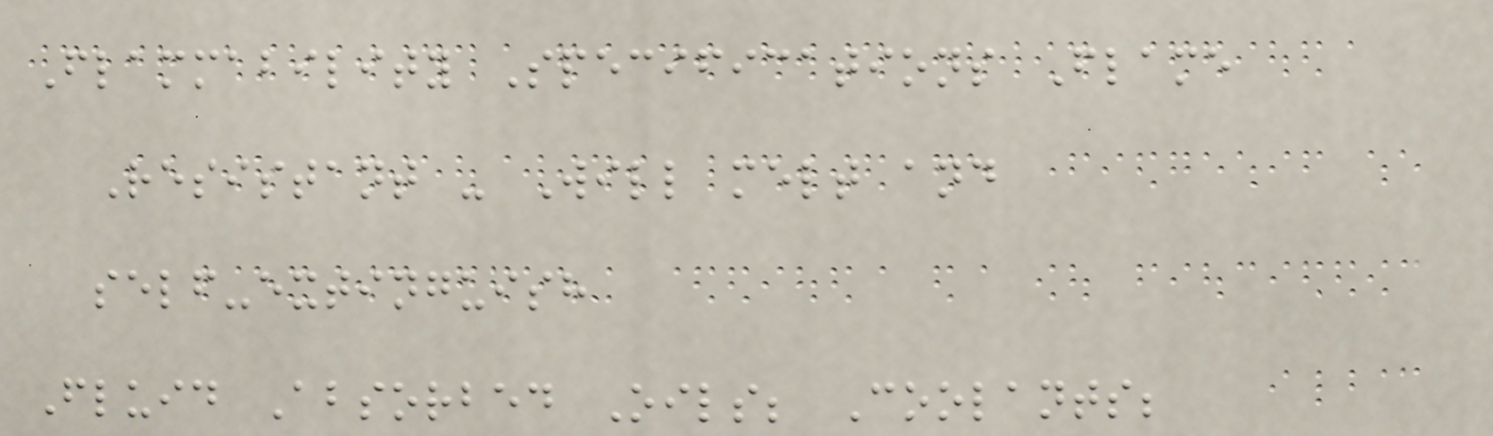Flammability Specifications Flame
Resistant - Will melt and
self-extinguish
Fluid Absorbed Oils; Coolants;
